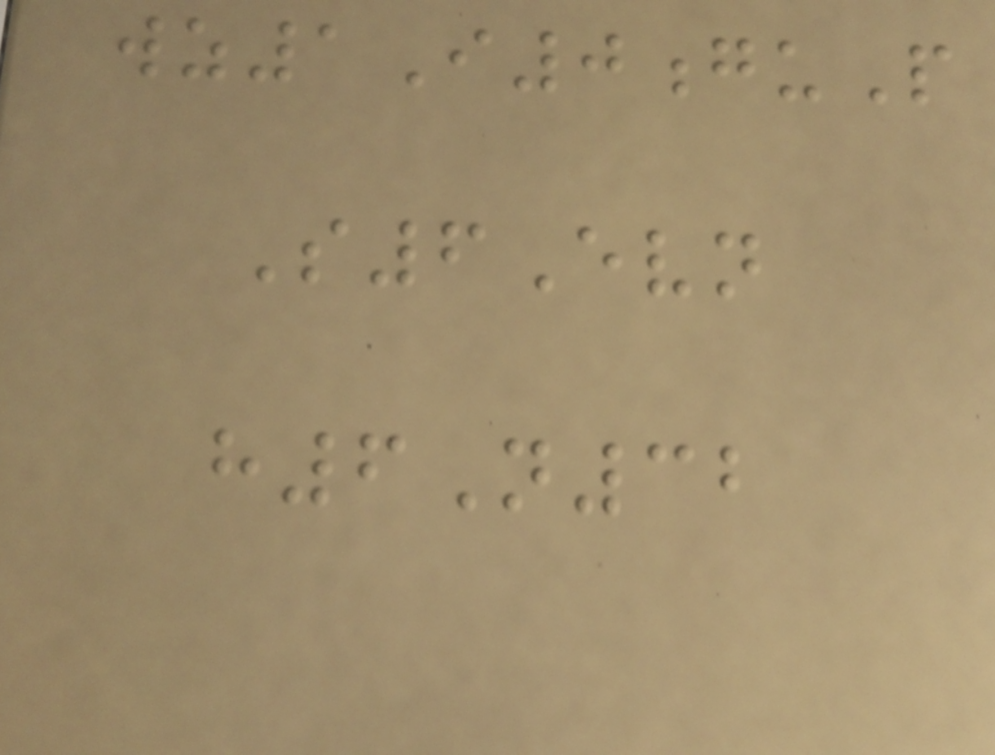wz1I0guP
S6Evn
h6N32
